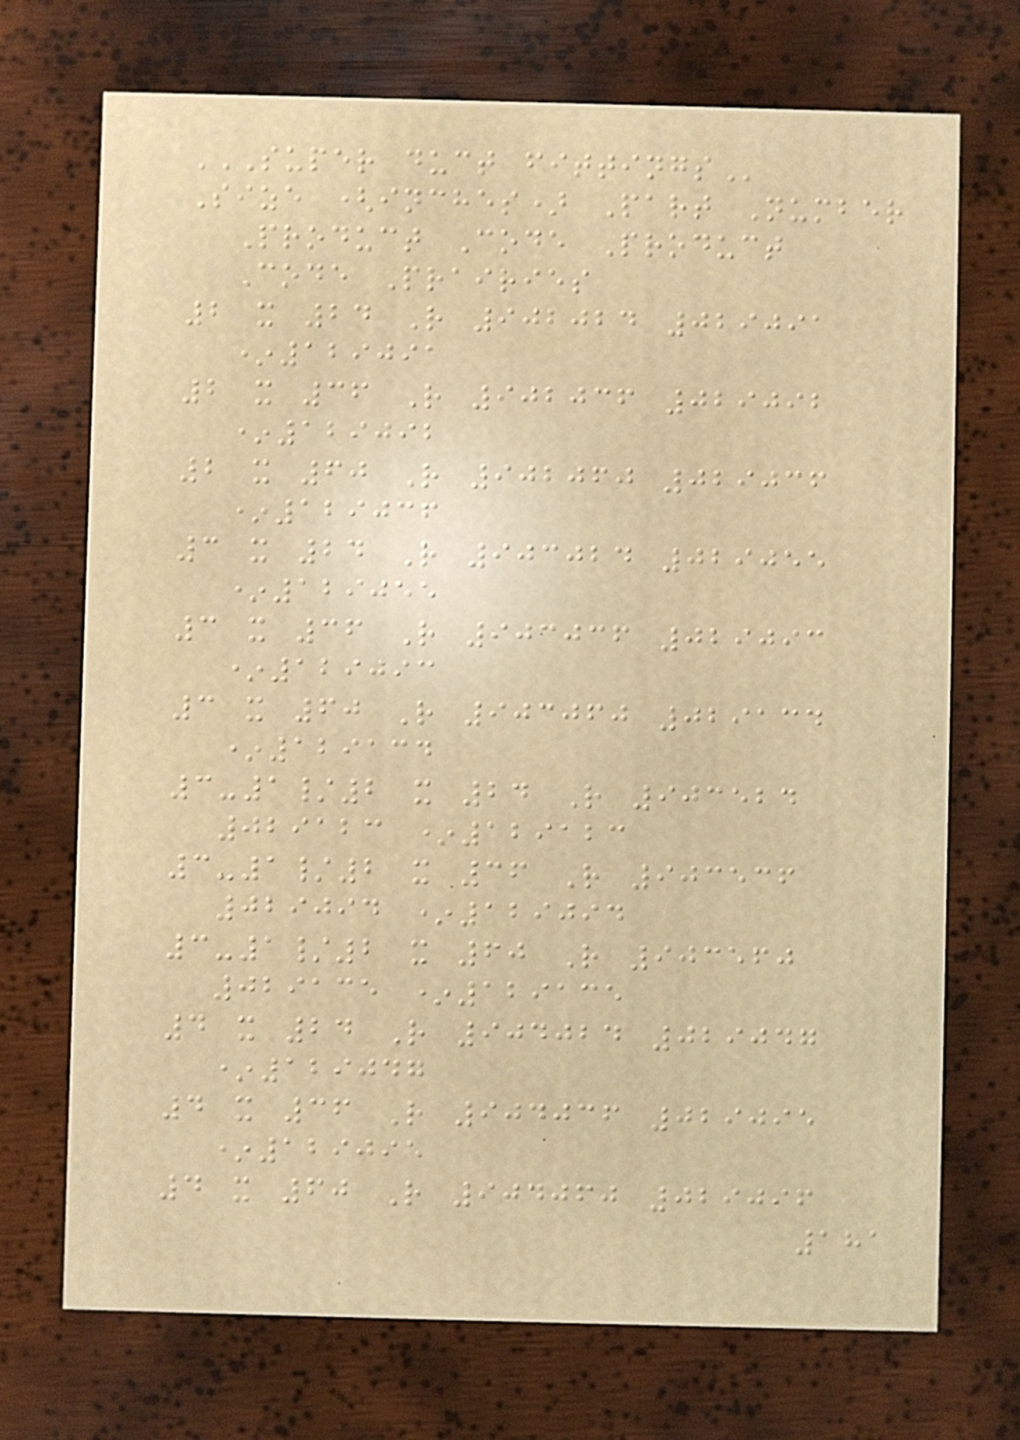SUPER DUCT FITTINGS
Size (inches) Part Number
Product Code Product
Code Prairies
2 x 24 R 902024 029091
*129091
2 x 36 R 902036 029092
*129092
2 x 60 R 902060 029036
*129036
3 x 24 R 903024 029055
*129055
3 x 36 R 903036 029093
*129093
3 x 60 R 903060 029134
*129134
3-1/2 x 24 R 903524
029123 *129123
3-1/2 x 36 R 903536
029094 *129094
3-1/2 x 60 R 903560
029135 *129135
4 x 24 R 904024 029047
*129047
4 x 36 R 904036 029095
*129095
4 x 60 R 904060 029096
181
